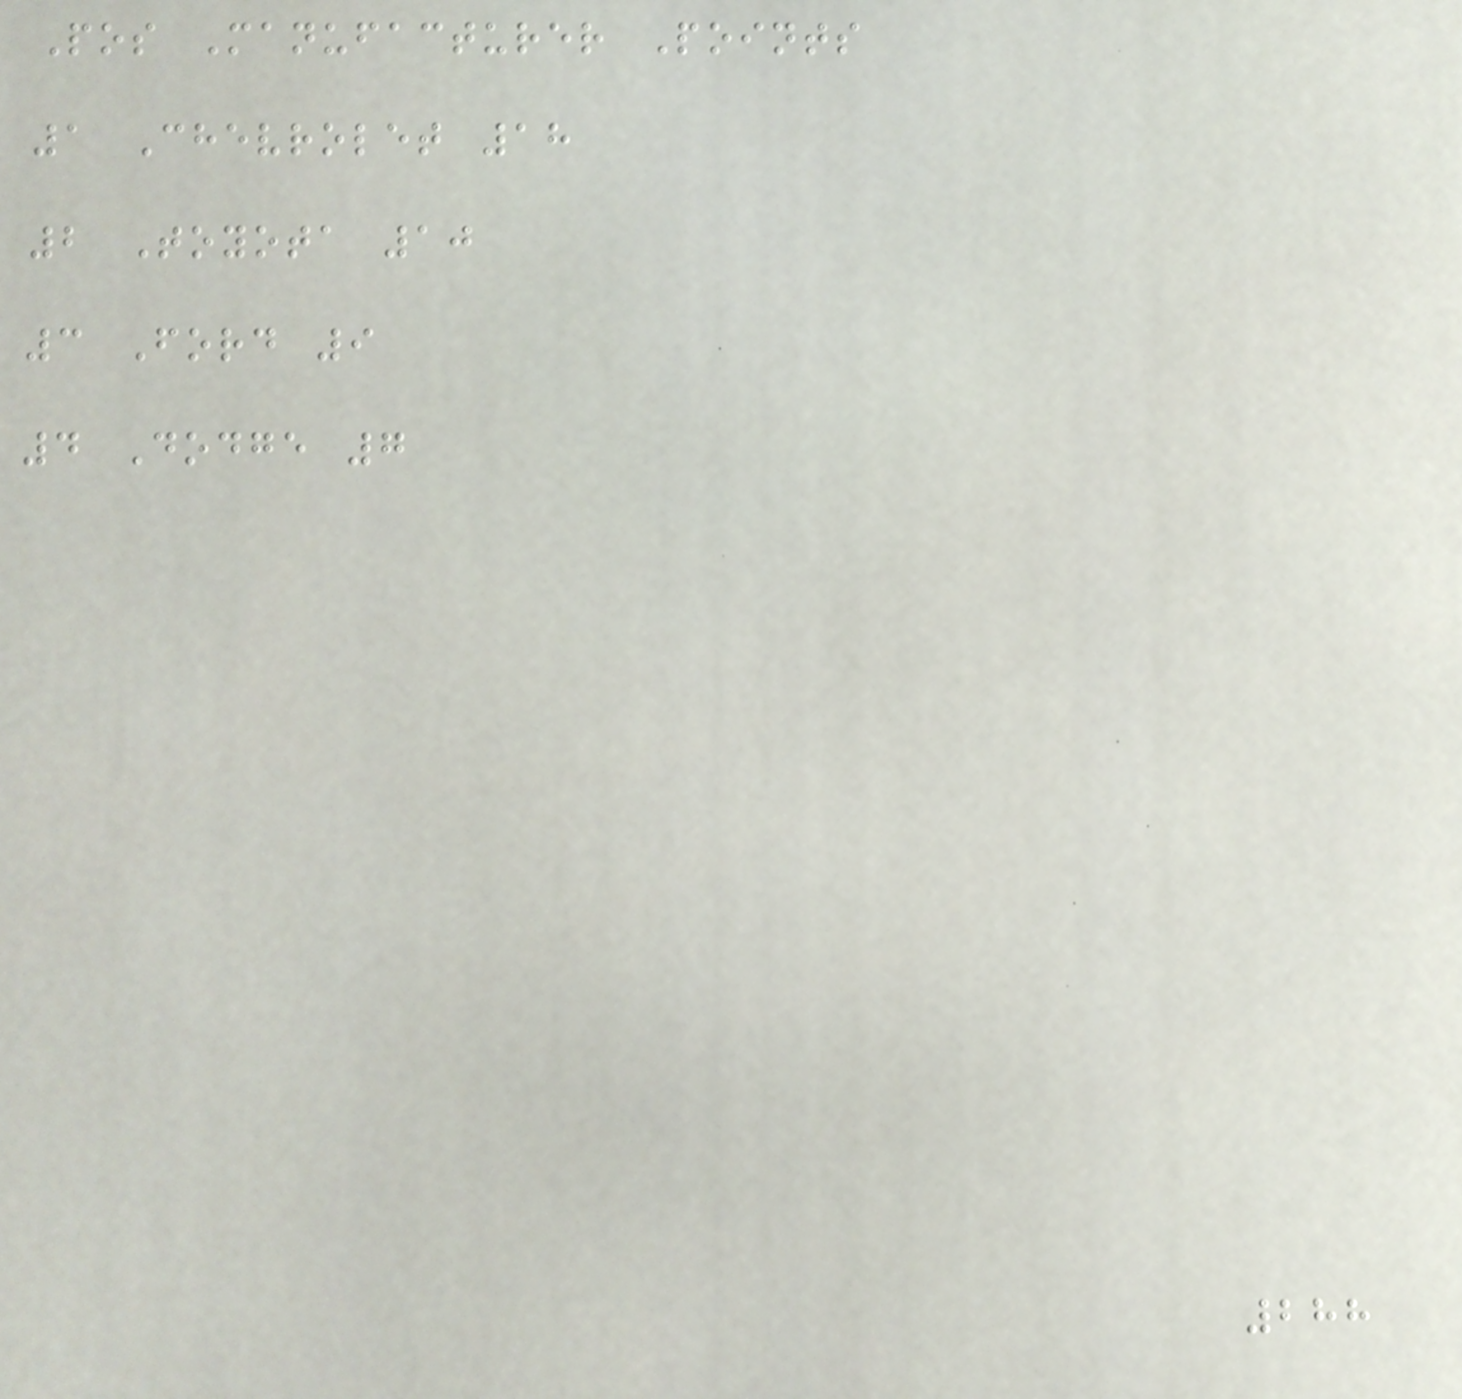Pos Manufacturer Points
1 Chevrolet 18
2 Toyota 10
3 Ford 9
4 Dodge 7
288
